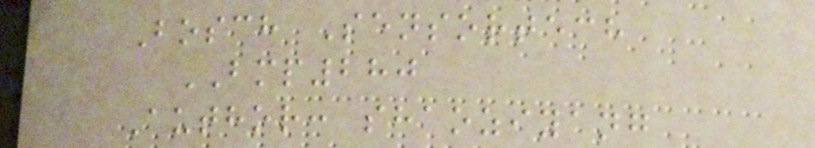Bosch Sensortech
BMP280
Author: shaoziyang
